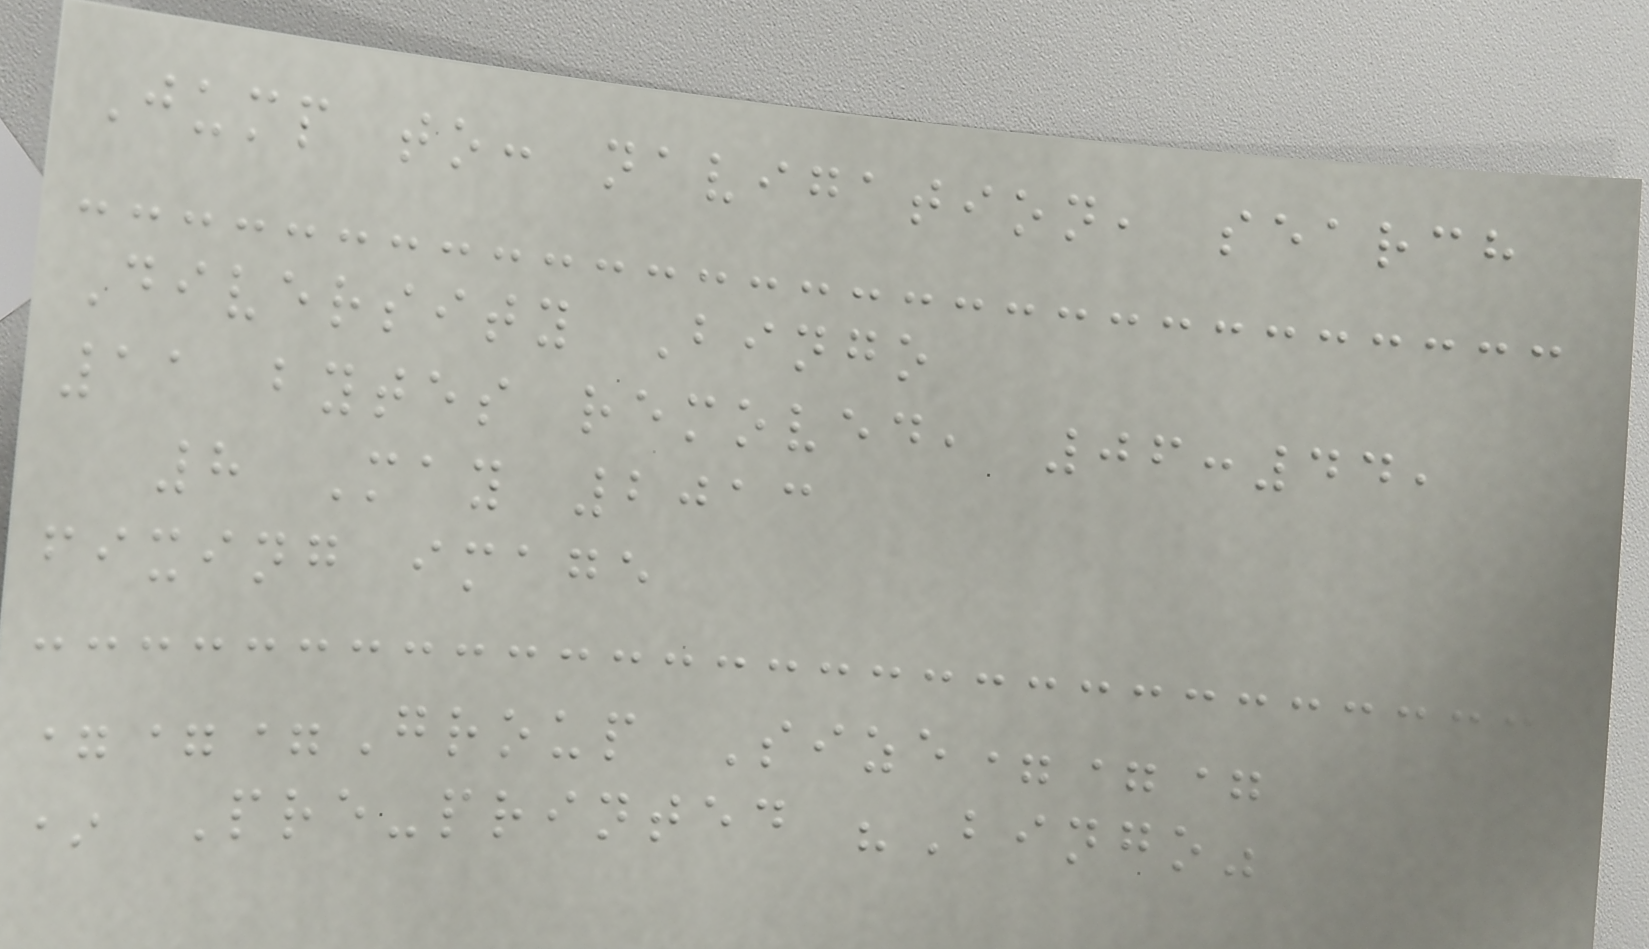Jump to: navigation, search
Diversity Bingo
11 bytes removed, 06:44,
8 May 2013
fixing image
===Group Size===
* Pre-printed "Bingo"
